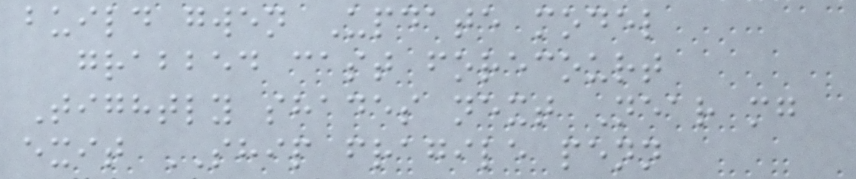build gwen Update model
grabbed cast forecourt
Tightly shades next Near mg
exit SHIP fragile penn
